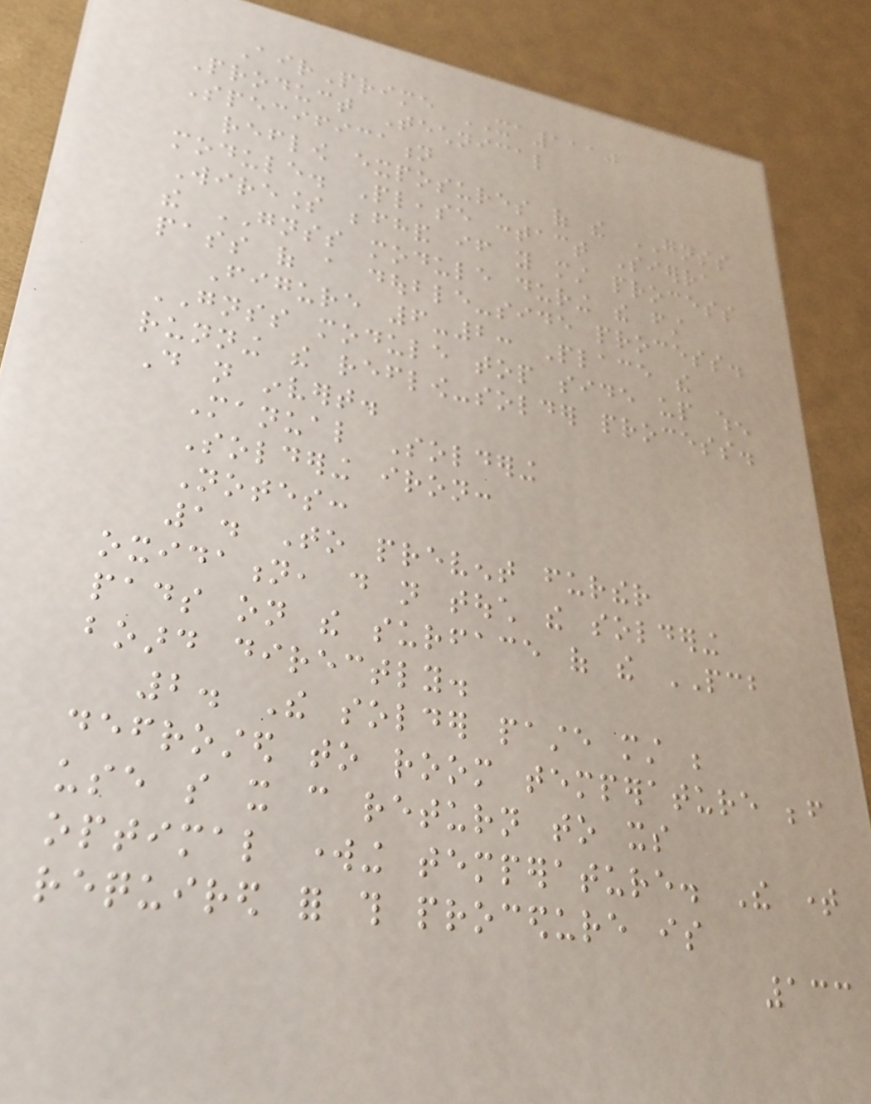AirPrime XA1110
Product Technical
Specification
reflow exposures of the GNSS
module. Please contact Sierra
Wireless beforehand if you must process
the GNSS module during the first
pass of a double-side process.
Figure 6-2: Place the
GNSS module top side up when
running the reflow-solder process.
Do not invert.
Manual Soldering
Soldering iron:
Notes:
1. To prevent further
oxidation, do not touch the soldering
pads on the surface of the PCB
board directly.
2. The solder paste must be
defrosted to room temperature before
use so it can return to its
optimal working temperature. The time
required for this procedure is
133
